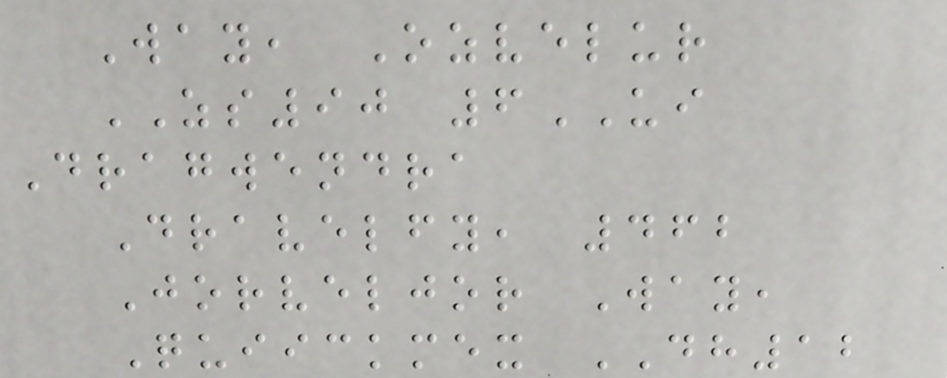Way, Ozvelur
ZS90 6UI
Dragwendra
Dravelfy, 462
Jorveljor Way,
Quiickmex DH12
